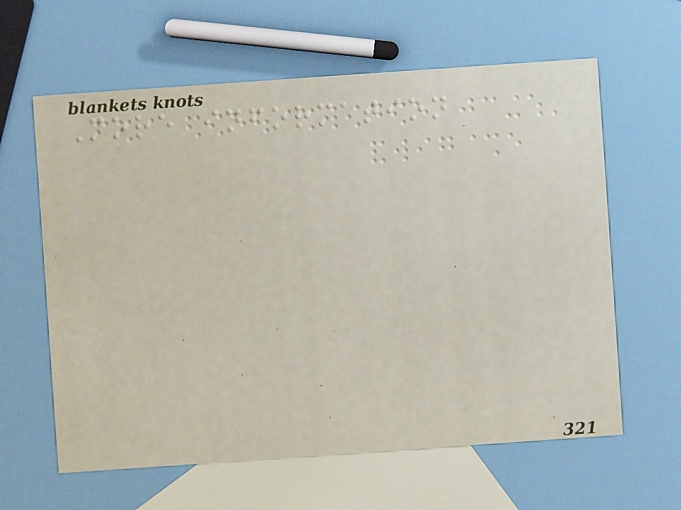More information
